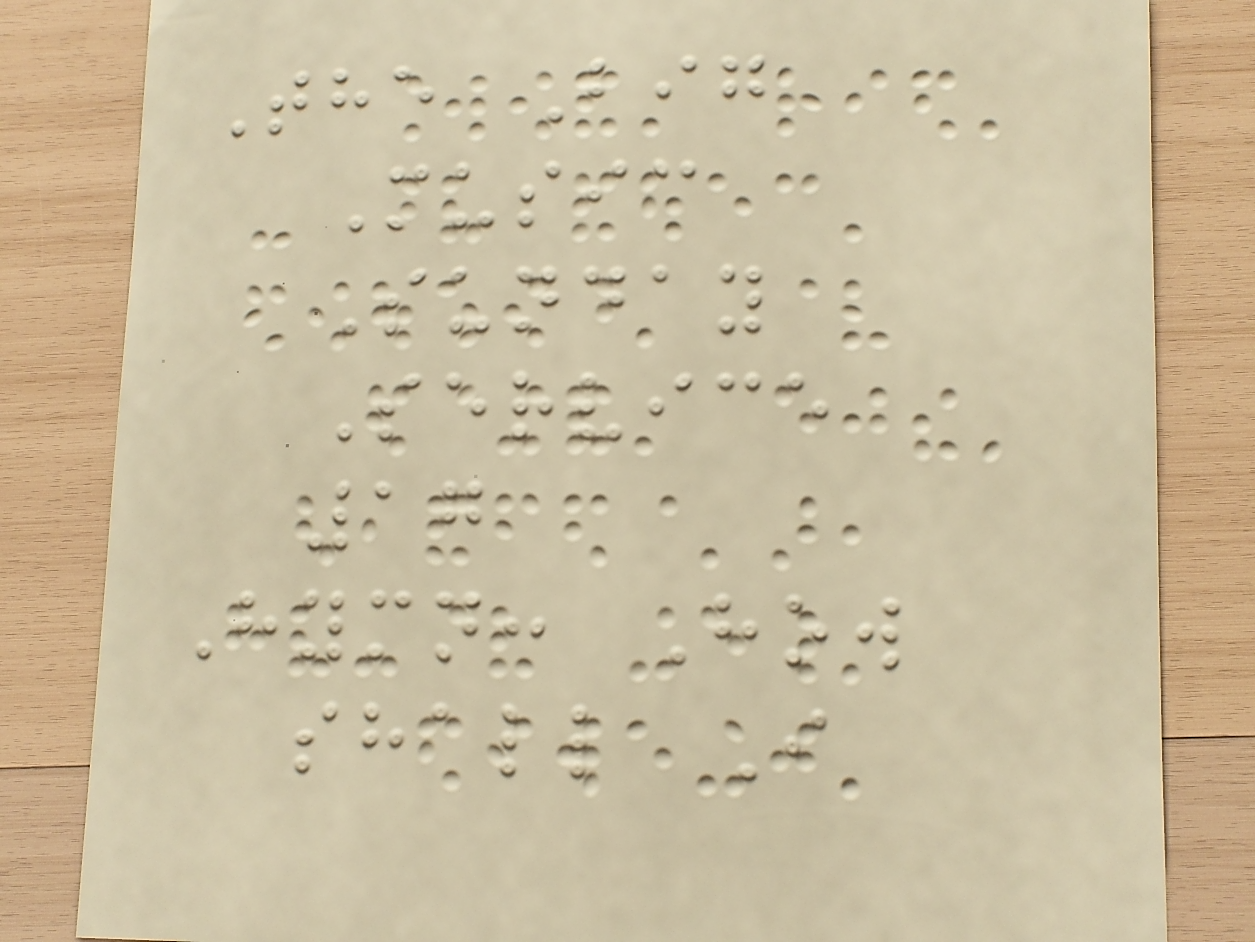The Big
Music
Sunday
Service
17
Hymn: How
shall I
